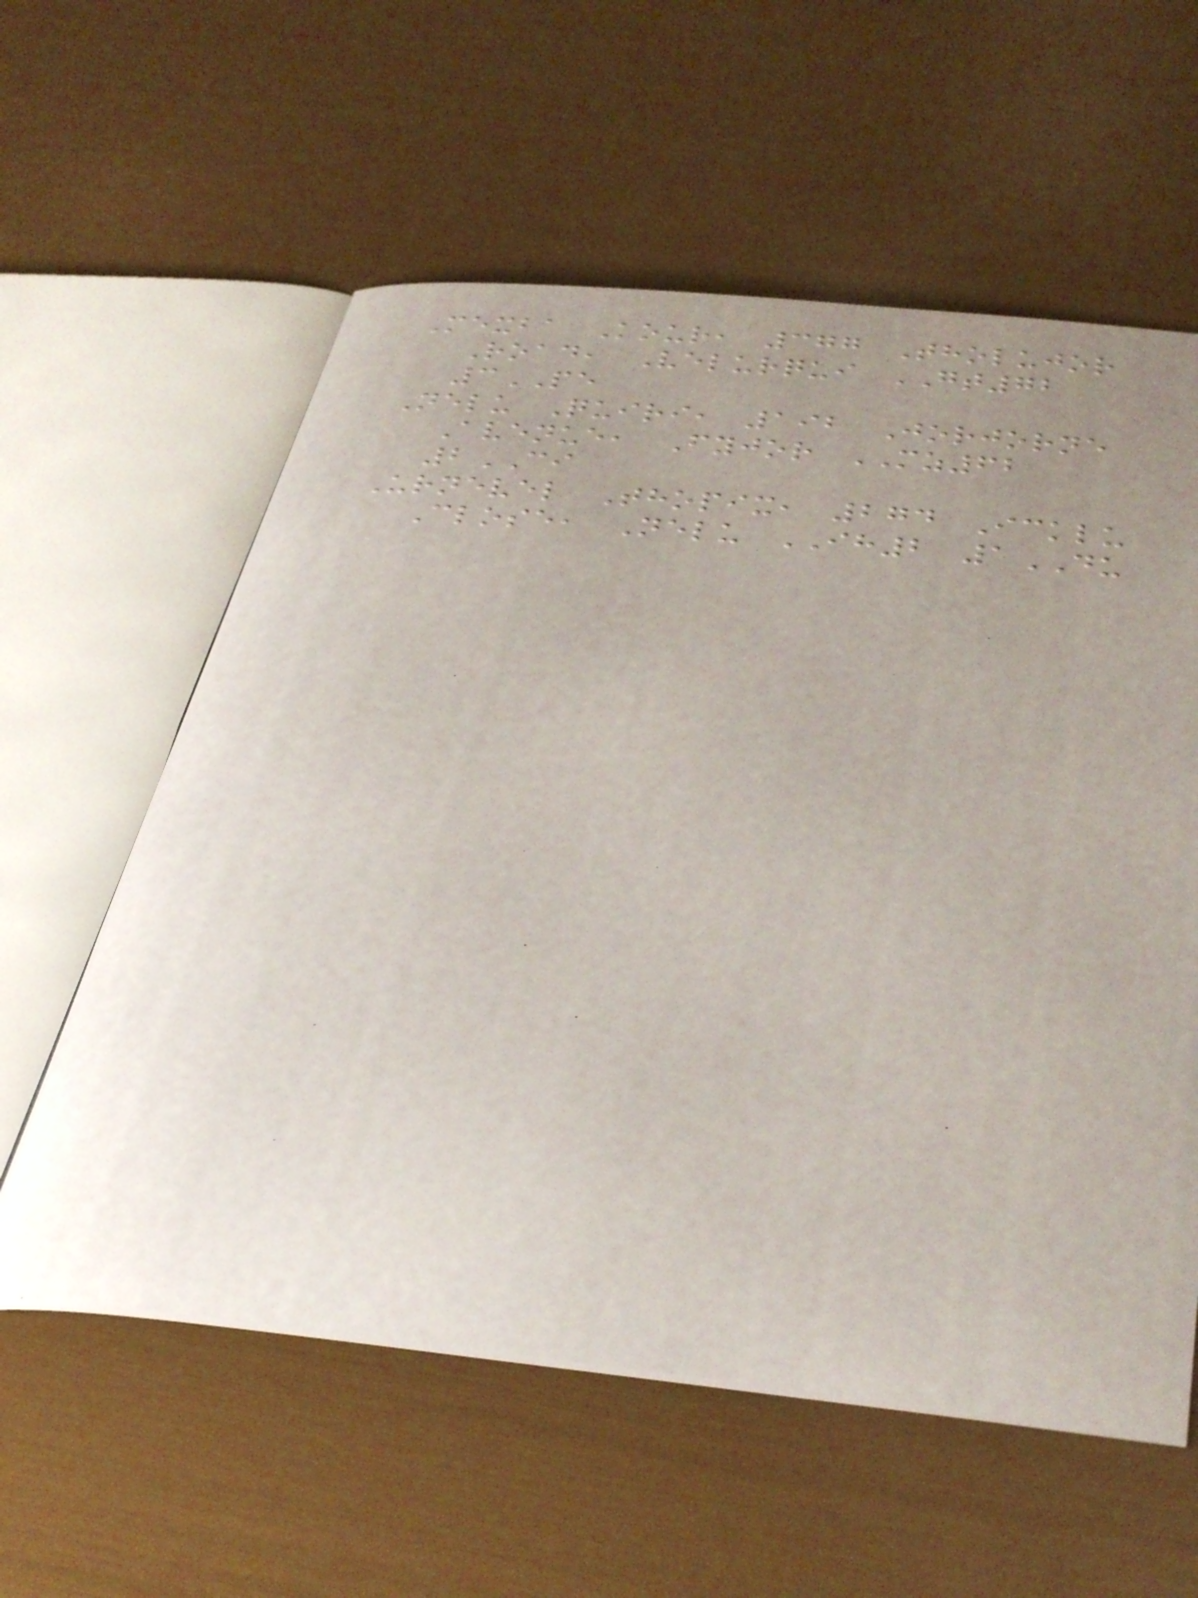Mexba Kour, 377 Tholujor
Road, Velurqui GT72
3PE
Nelu Quiri, 192 Jorjorne
Avenue, Fyjor MZ62
2CI
Urnevel Thopix, 274 Icklu
Close, Nelu IH2 1DU
